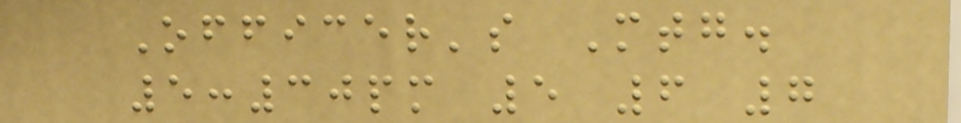Officer's Mtg.
5:30pm 5 6 7
